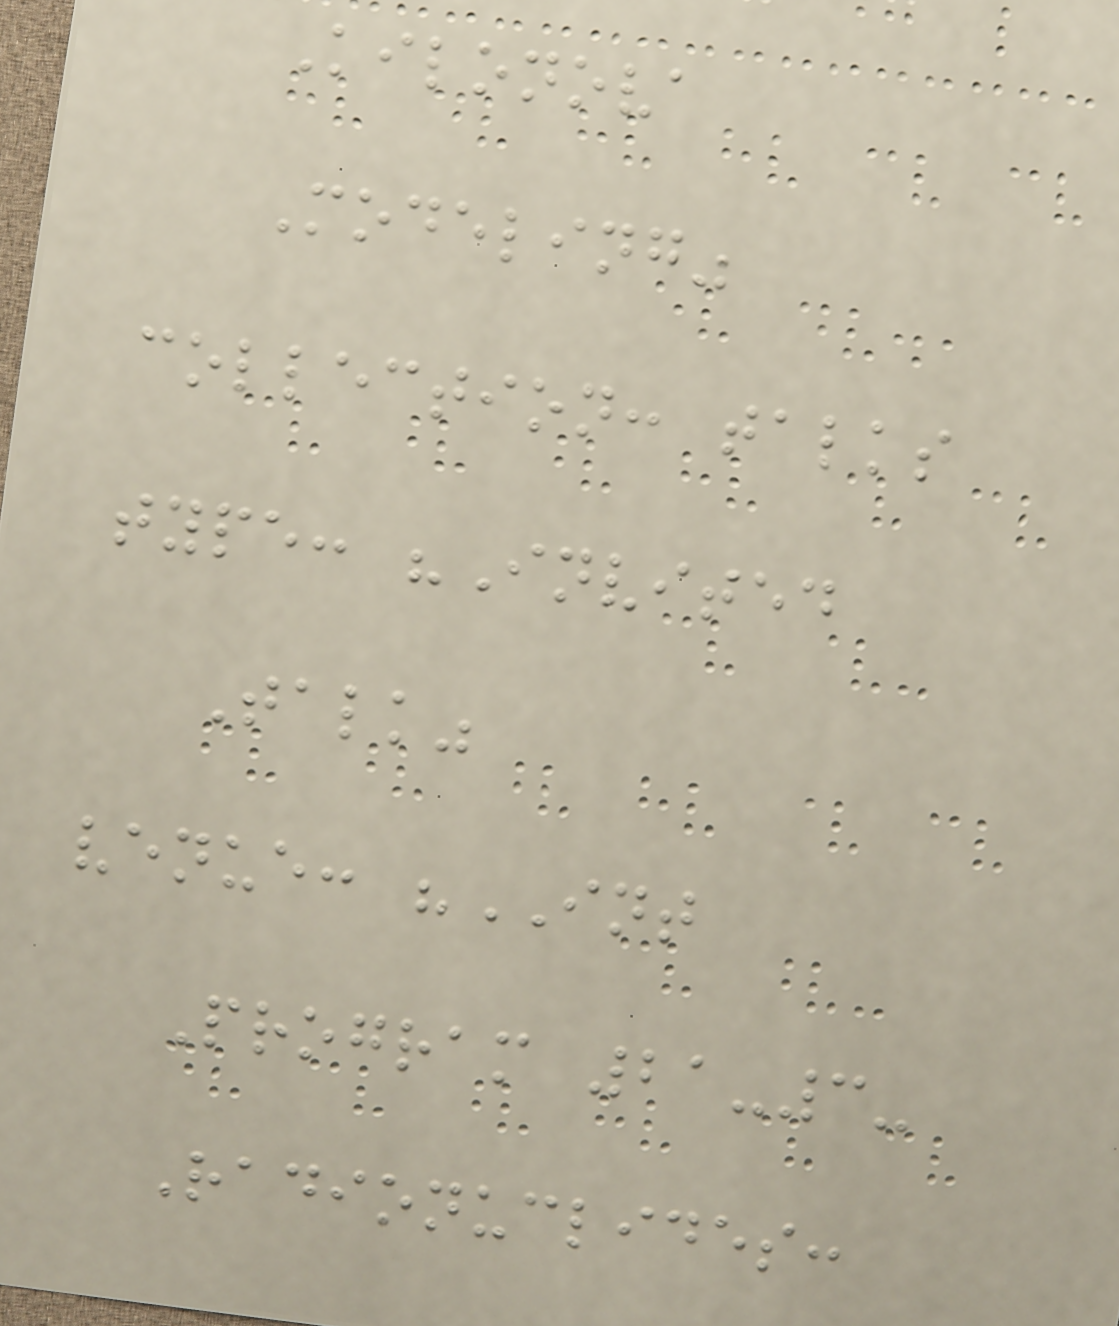Kilonova
Modeling"
collection: talks
type: "Invited
Talk"
venue: "INT
Program 21-3-
Radionuclides:
